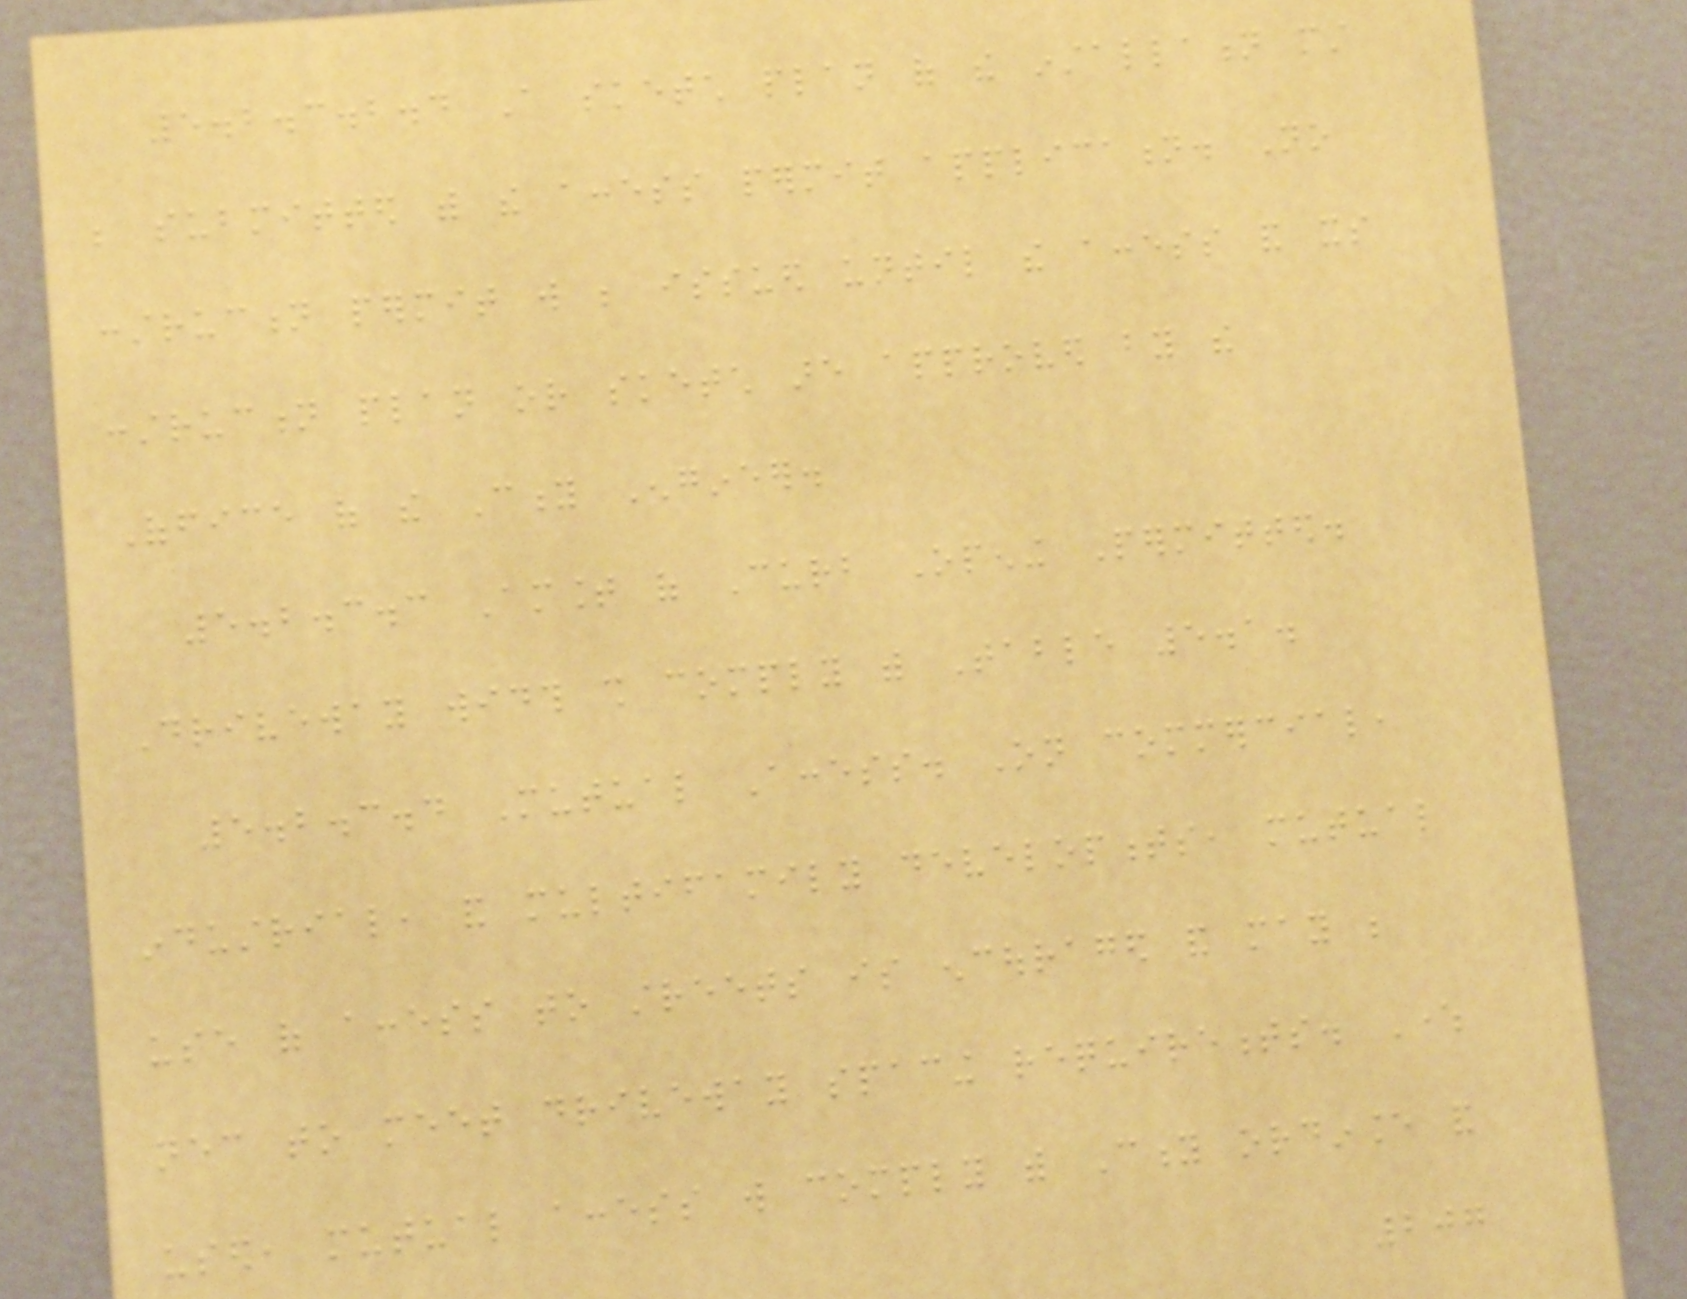5.2.3.2.4 A sketch plan of the installation must
be submitted with the access permit application. No
construction permit will be issued until the access and its
construction plan or sketch are approved by the
Office of the City Engineer.
5.2.3.3 Amount of Curb Opening Permitted.
Driveway width shall comply with Table 5.1.
5.2.3.4 Mutual Access. On commercial,
industrial, and multifamily developments, mutual
use of access to streets is encouraged and may be
necessary to meet driveway spacing requirements. Where
used, mutual access will comply with City ordinance and
207
